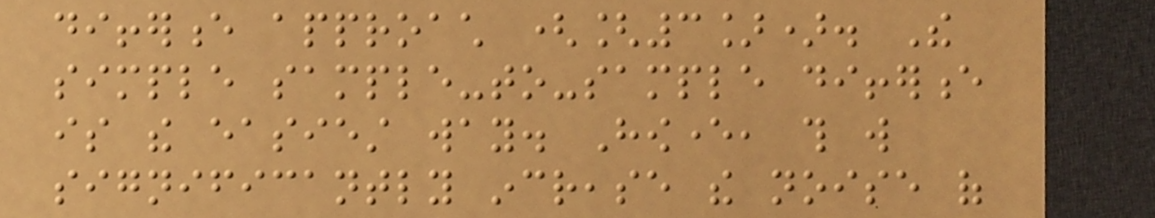difference approach ([3]). The
simple sample-to-sample difference
is the easiest way. However, this will
significantly increase the noise of
